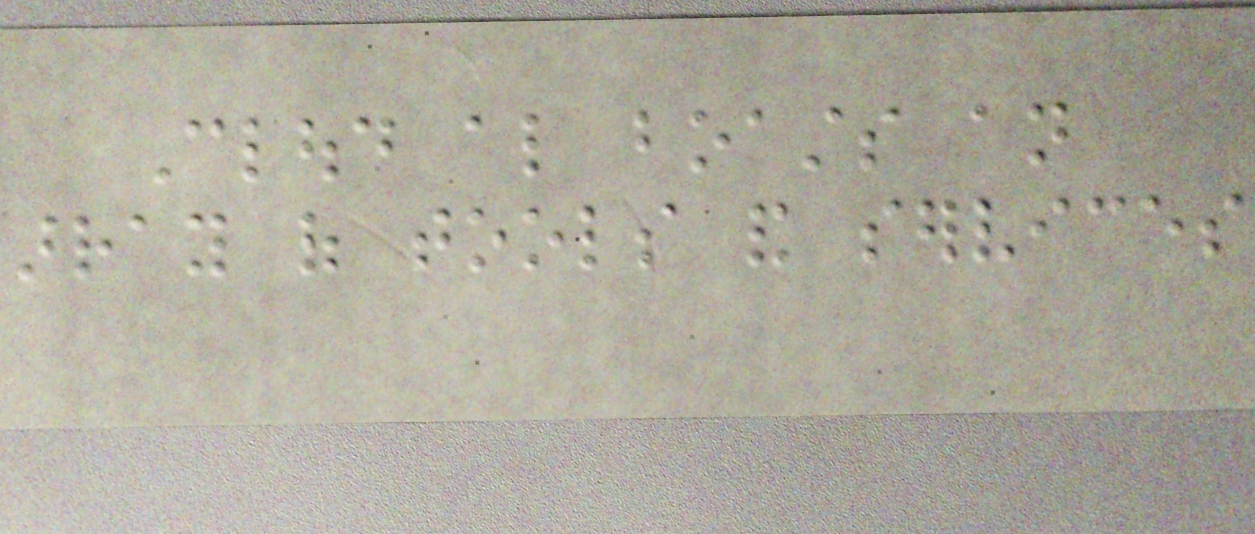Cloud also boasts an
array of tools and services
